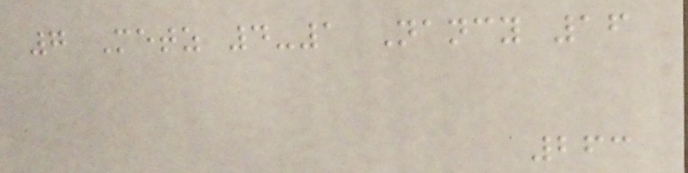7 Metz 4-1 Nancy 16
263
